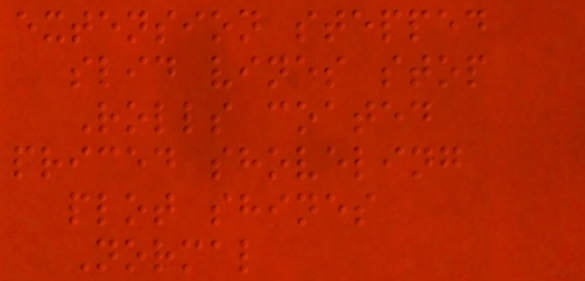extension stepped
slid vines stop
Rolls coated
priced shoveling
plot shines
Normal
